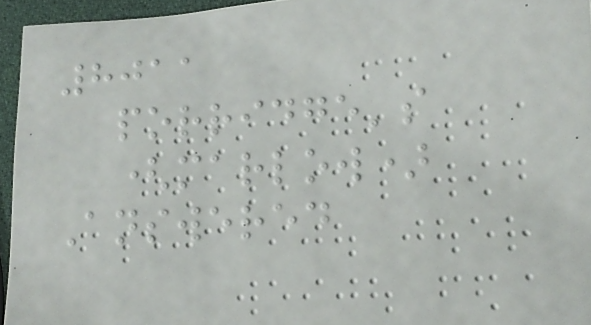8011
porridge's
(marlow)
Answered
